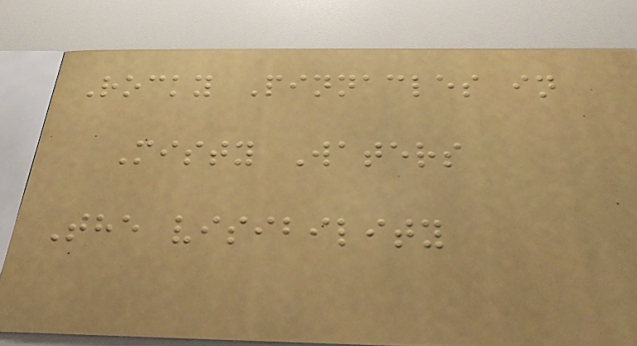Rocky Pinnacles in
Misty Waters
The visibility
